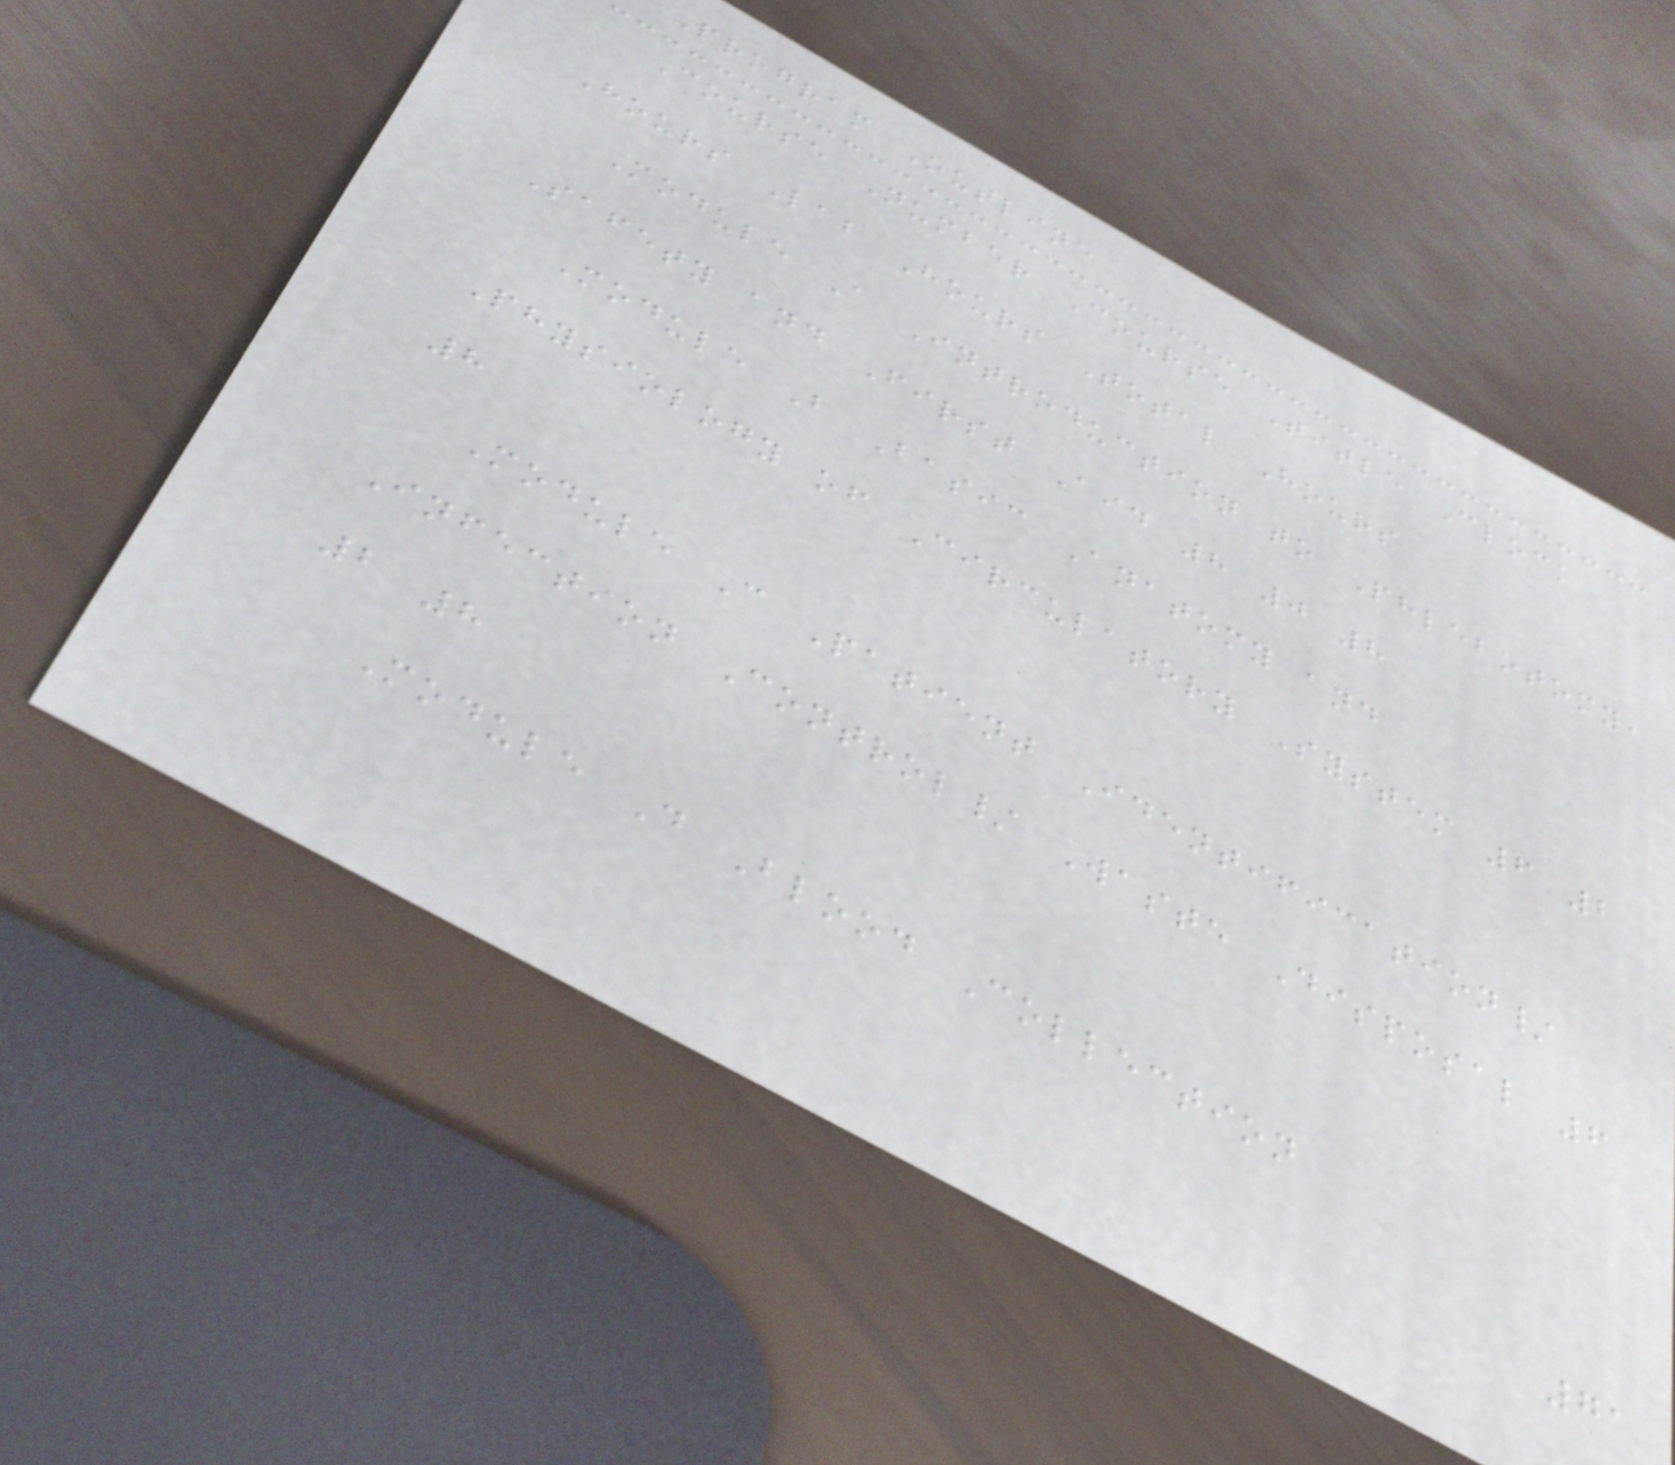Program Outline
Course Number Course Title Clock
Hours Lab Hours Total Hours
Module A Introduction to Phlebotomy,
Safety and First Aid 8 0 8
Module B Basic Anatomy and
Physiology of Circulatory System 6 2
8
Module C Patient Identification/
Infection Control/ Waste Disposal 6
2 8
Module D Blood Collection
71
